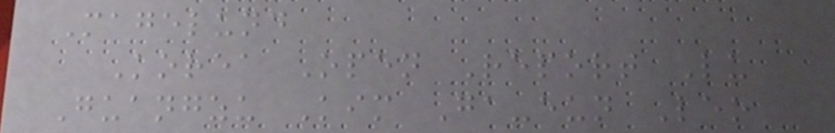Magelund
Korea Open Report Lu
Guangzu Kim Ga-eun Leo
